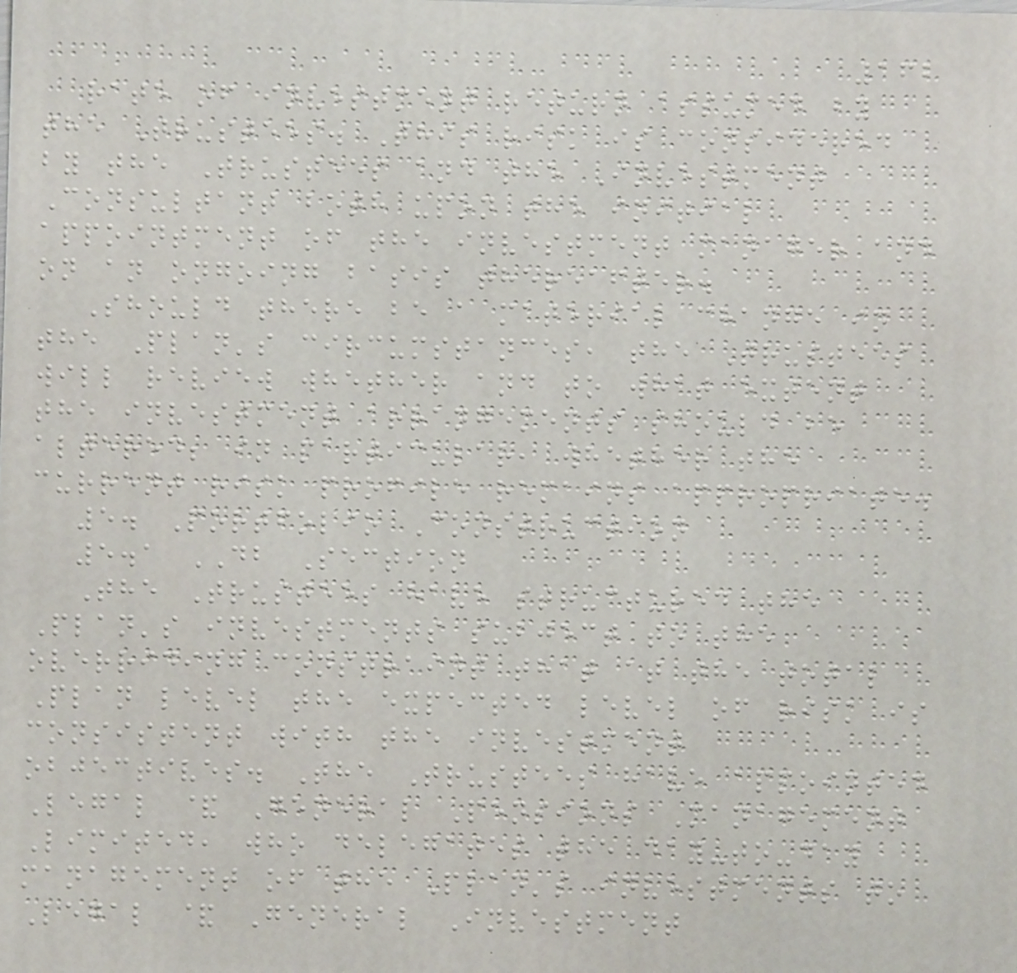162
rate of investment return assumed by
the Trustees. This risk is considered
by the Trustees and the Investment
Consultant both upon the initial
appointment of the investment manager and
on an ongoing basis thereafter.
Should there be a material change in
the Plan's circumstances, the Trustees
will review whether and to what extent
the investment arrangements should be
altered; in particular, whether the
current risk profile remains appropriate.
5. Portfolio Construction
5.1 DB Section
The Trustees have structured the
Plan's investments subject to the
overriding constraint that at the total
Plan level the expected level of risk is
consistent with the investment
objectives. The Trustees have appointed
Legal & General Pensions Management
Limited, who delegates the day-to-day
management of the Plan's investments to
Legal & General Investment
